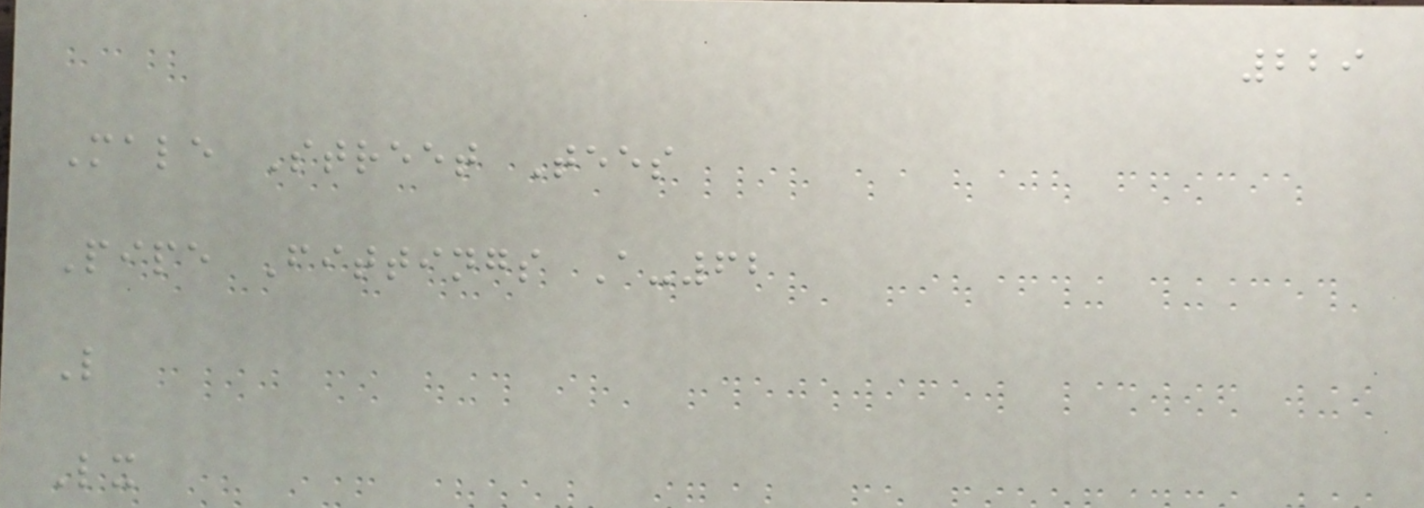229
Male Street Tees
Pipe Fittings A-62
L
Lx
